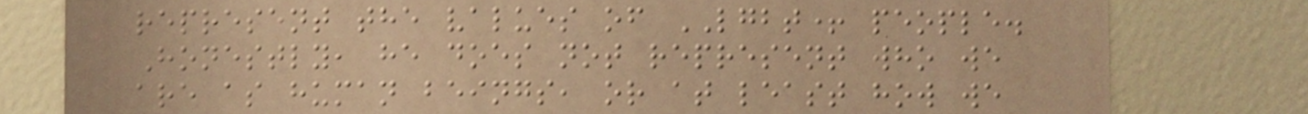represent the values of LGBT+ people.
Honestly, he does not represent who we
are as human beings, or at least how we
